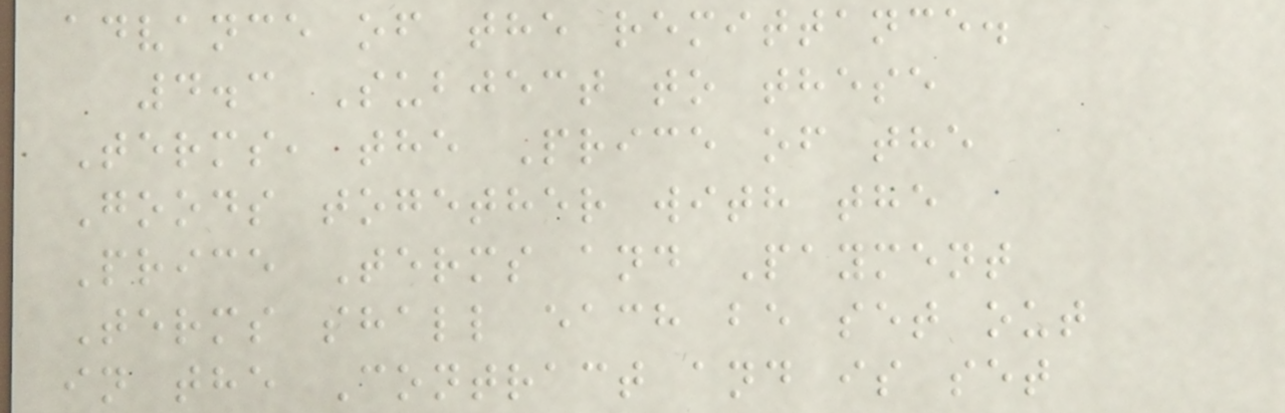advance of the remittance.
4.3 Subject to these
Terms, the Price of the
Goods together with the
Price Terms and Payment
Terms shall each be set out
in the Contract and is set
